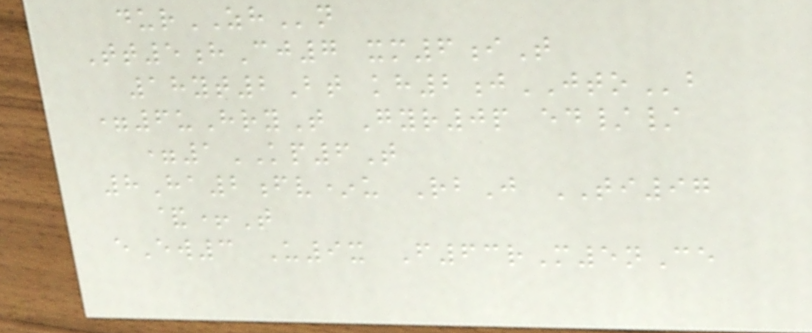durZHn
Tt5hCj7 xm6iT
18yt2Bt kh2jJTOb
=6uHryT Gyr0p ed//
=1KP6T
8Ha2fv*u RbJ TI97
&+T
eEw3 U9x F63rM5nCe
